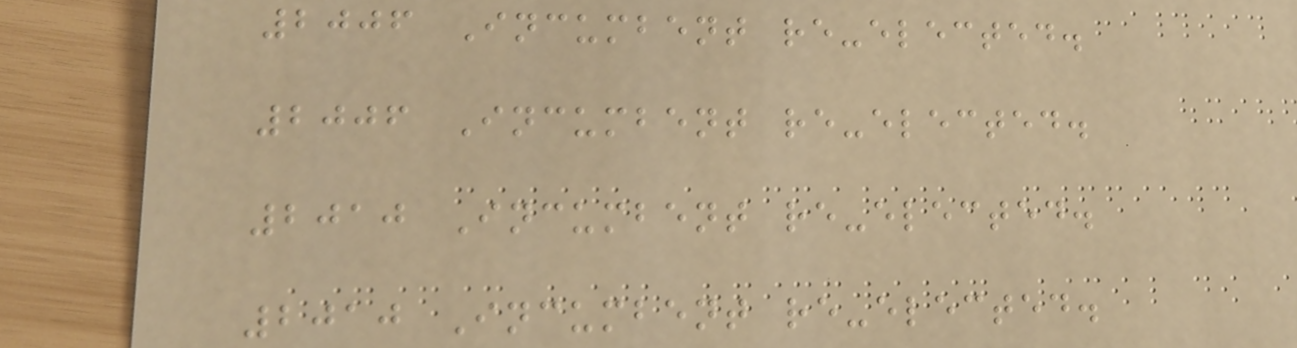2006 Incumbent re-elected.
2006 Incumbent re-elected.
2010 Incumbent re-elected.
2010 Incumbent re-elected.
